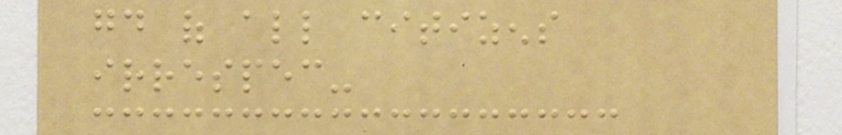good of all citizens
irrespec-
